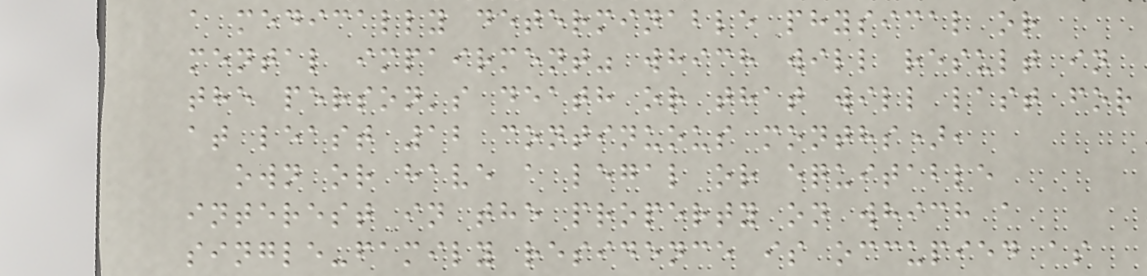a medically determinable physical or
mental impairment" which will result in
the person's death or that will last for
at least 12 continuous months),
own or have a legal or equitable
interest in the property on which a
single-family residence is occupied as
